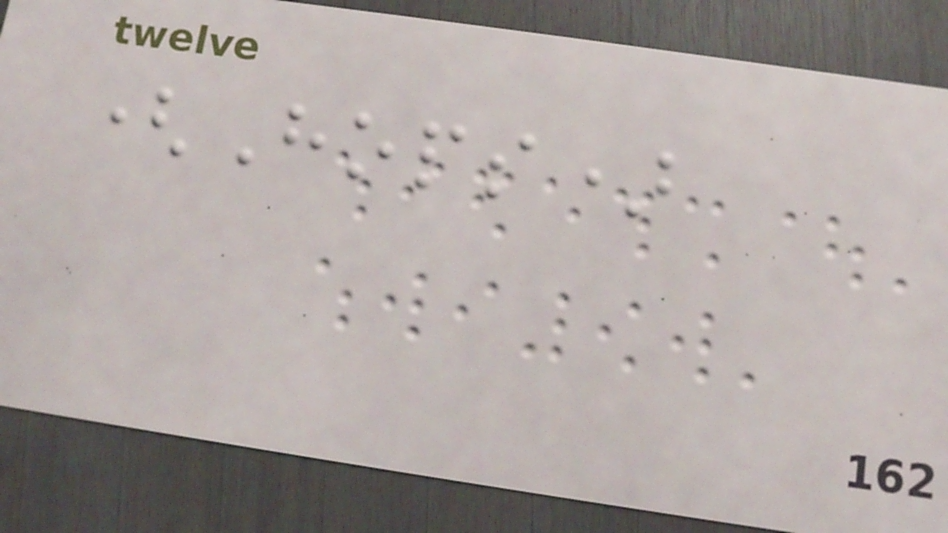(Hops)
